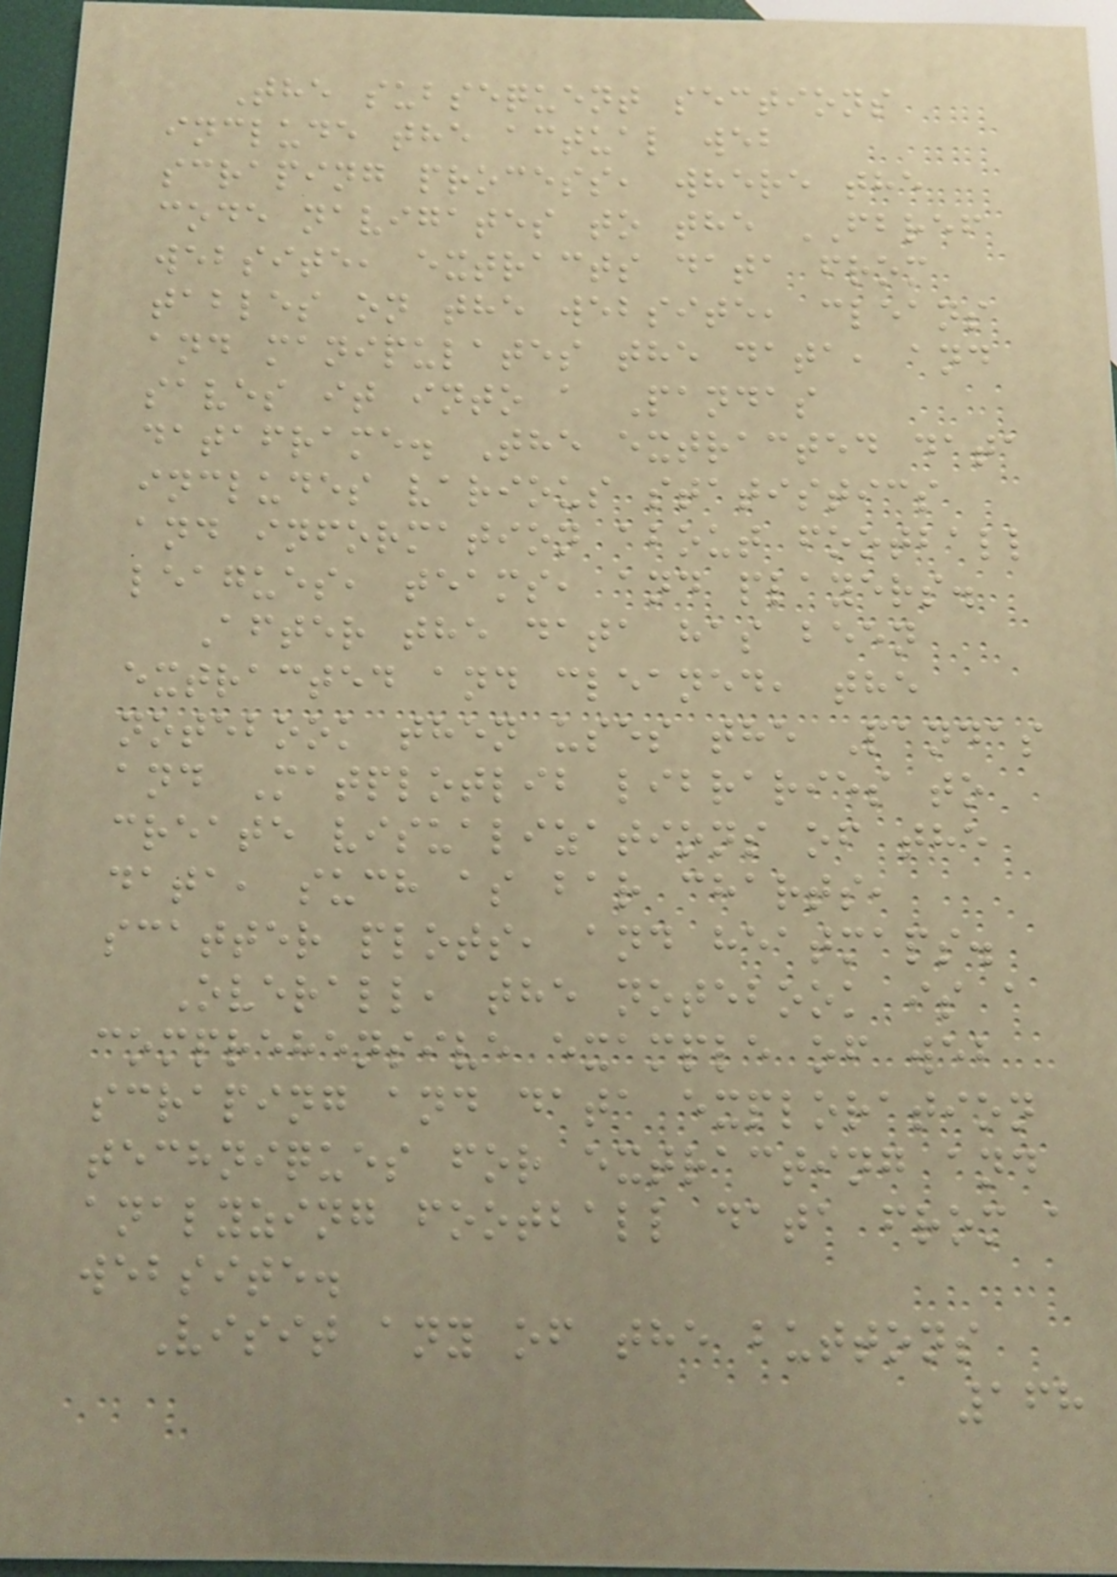The subsequent sections
include the actual web
scraping process, where the
code navigates to the FBREF
website, extracts data from
tables on the website, cleans
and manipulates the data, and
saves it into a Pandas
dataframe. The extracted data
includes various statistics
and information about football
leagues, teams, and players.
After the data has been
extracted and cleaned, the
notebook then uses the Pandas
and Matplotlib libraries to
create visualizations of the
data, such as bar charts,
scatter plots, and heatmaps.
Overall, the notebook is a
comprehensive example of web
scraping and data exploration
techniques for extracting and
analyzing football data from a
website.
Visit any of the buttons
168
